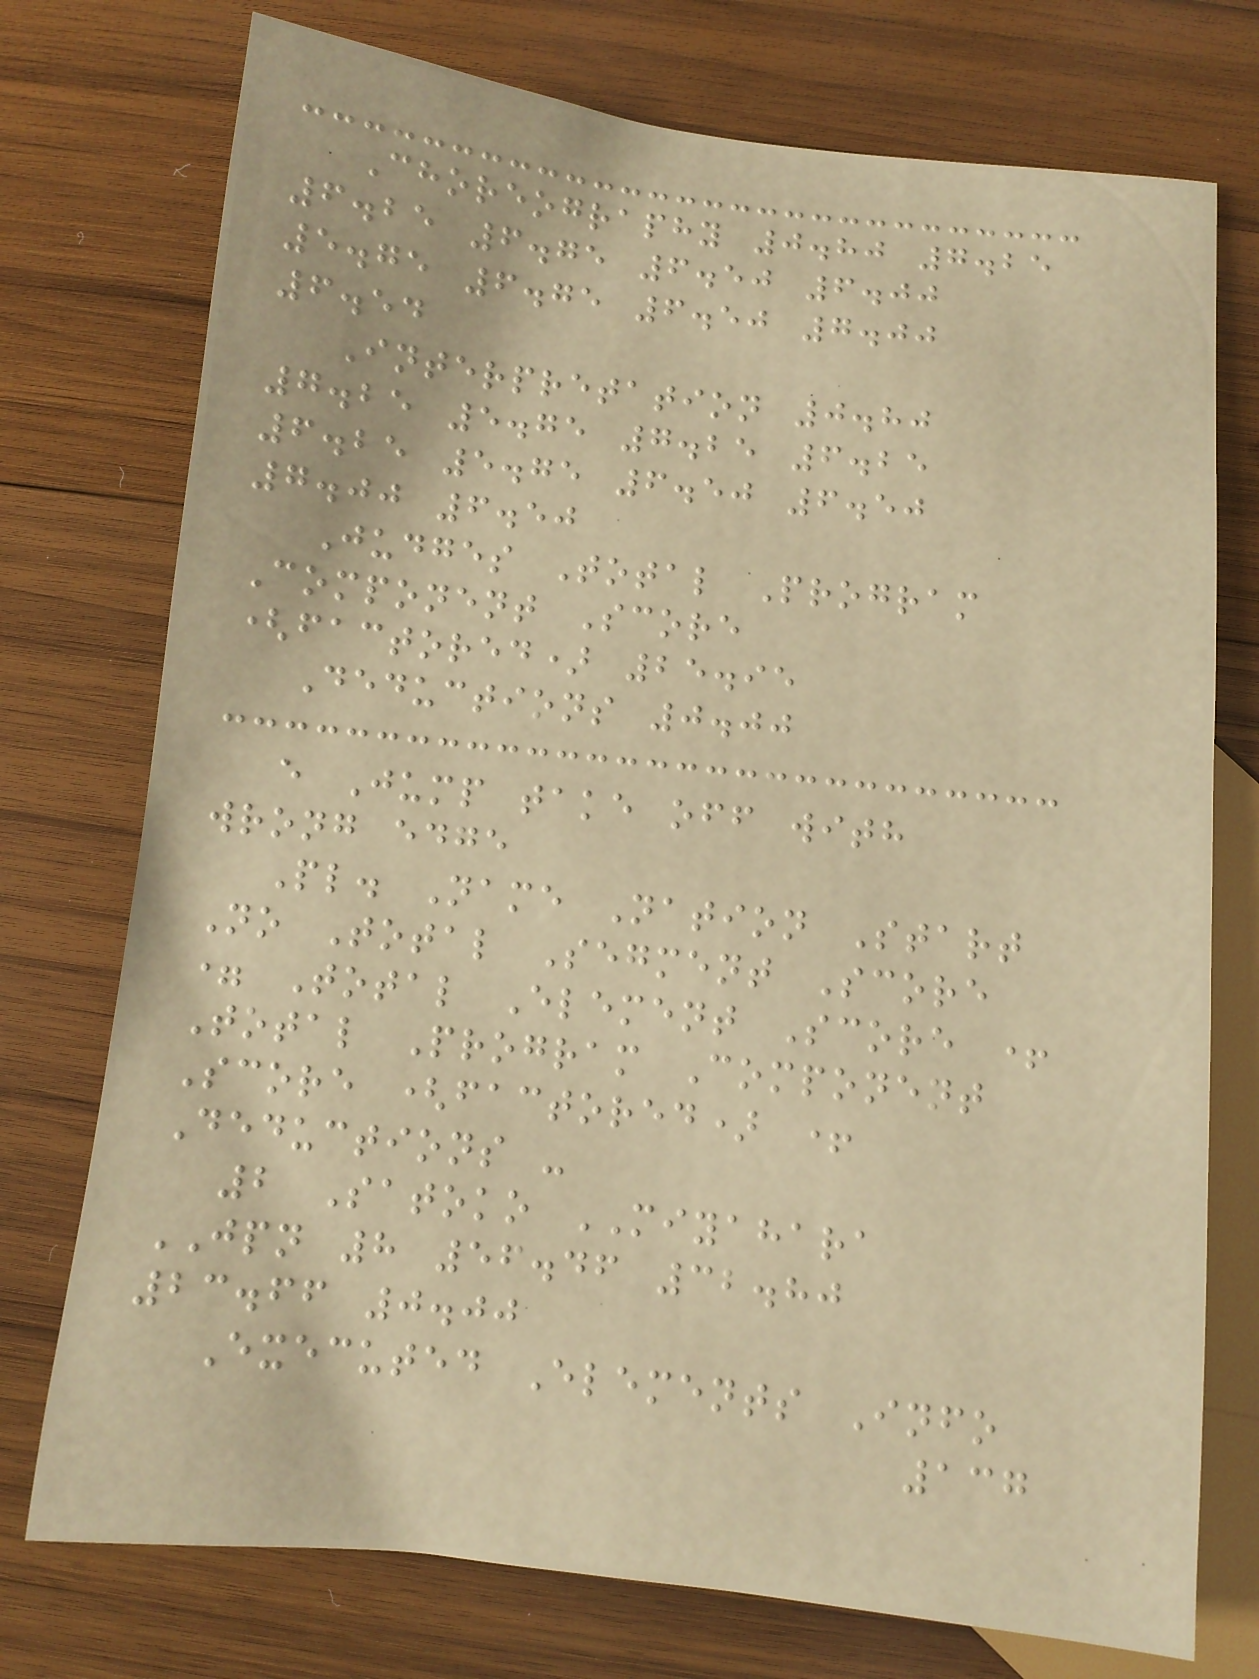Choreography 0.80 7.25
6.25 6.75 6.50 6.00
5.75 6.75 6.50 7.00
6.54
Interpretation 0.80
7.25 5.75 7.25 6.25
6.25 5.75 6.50 6.50
7.00 6.50
Judges Total Program
Component Score
(factored) 25.95
Deductions 0.00
e Jump take off with
wrong edge
Pl. Name Nation Start
No Total Segment Score
= Total Element Score +
Total Program Component
Score (factored) +
Deductions -
2 Satoko MIYAHARA
JPN 8 56.46 32.80
23.66 0.00
Executed Elements Info
137
